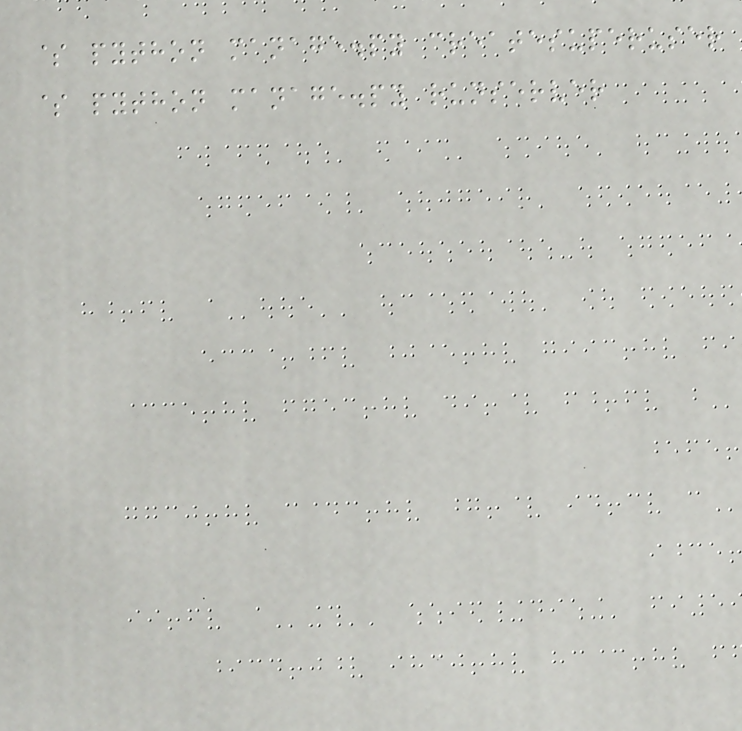$ python manage.py createsuperuser
$ python manage.py runserver
